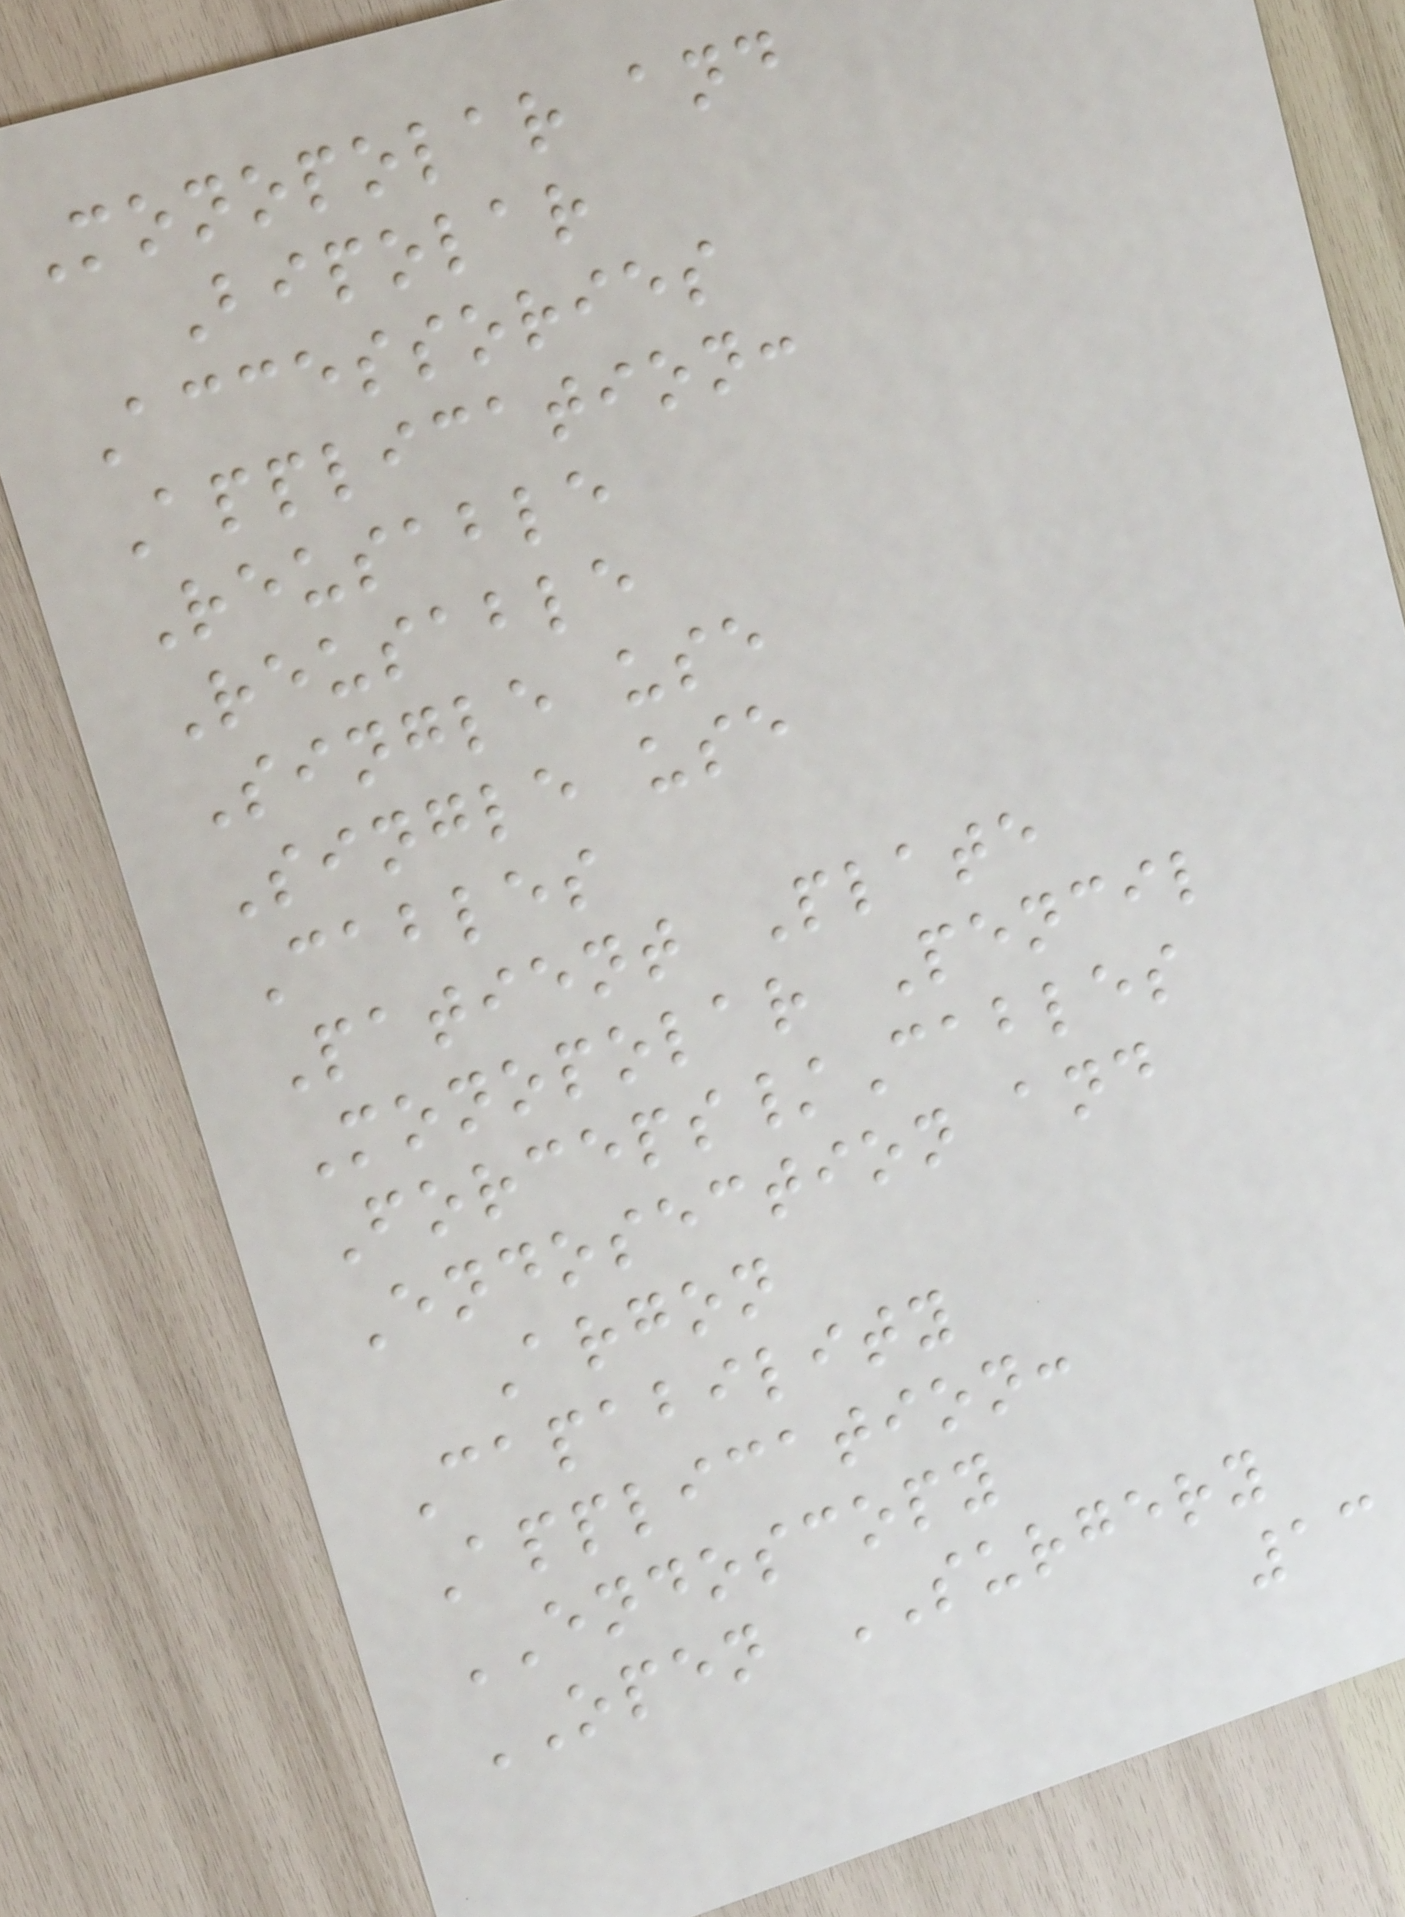Monopolar and
Bipolar
Accessories
Application:
Reusable
Reusable
Single use
Single use
Cables
Patient Plate
Monopolar Pencil
Forceps/Cables
Endosection and
Argon
Capability
Application:
ENDOSCOPY
OPEN SURGERY
13
